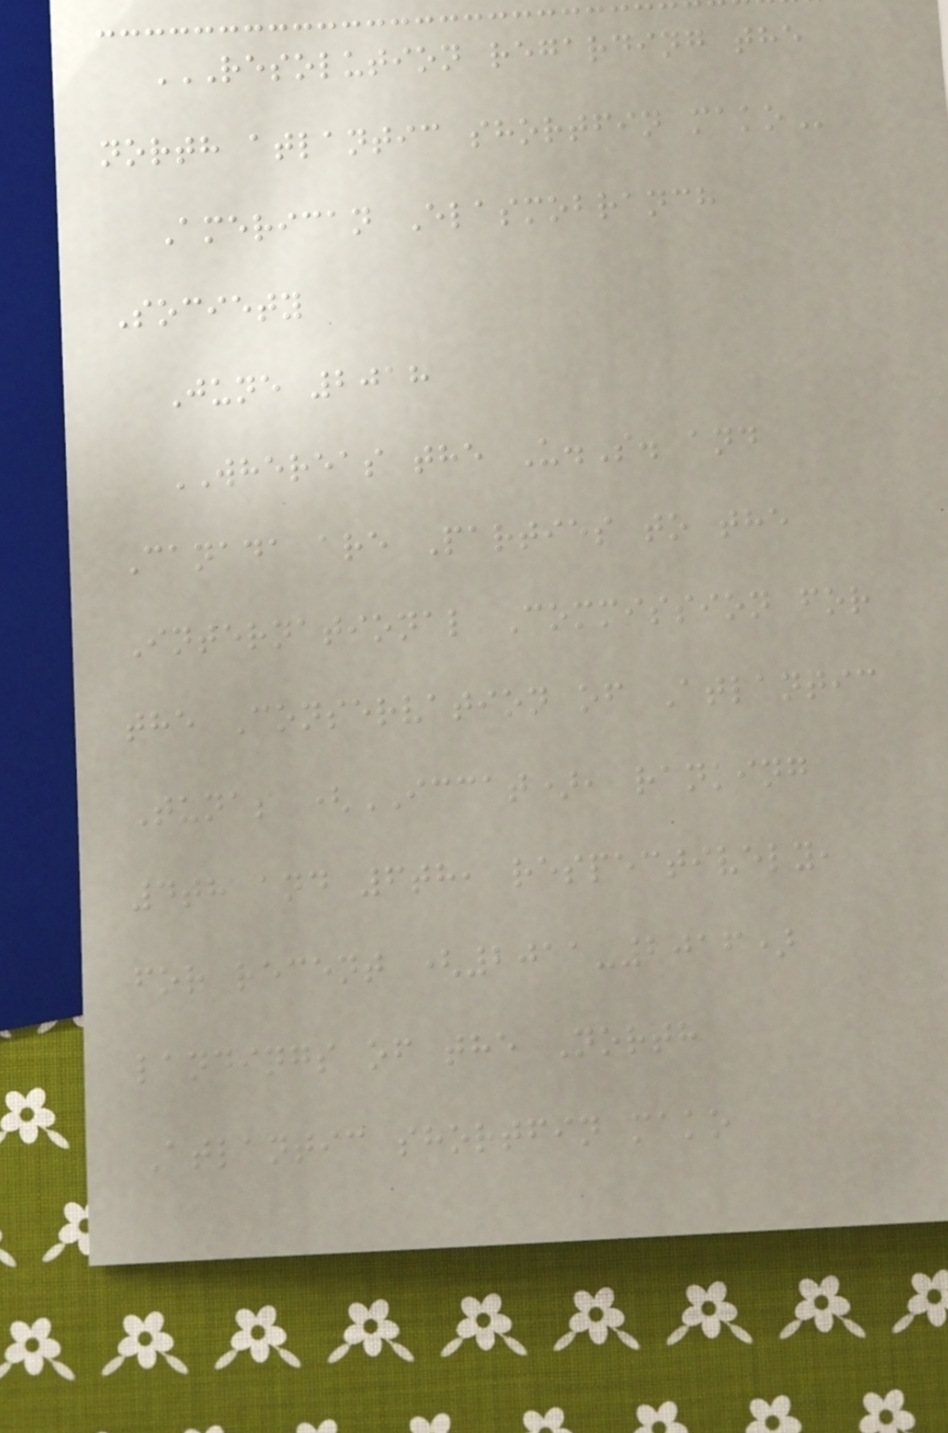RESOLUTION REGARDING THE
NORTH ATLANTIC SHORTFIN MAKO
American Elasmobranch
Society
June 2018
WHEREAS the U.S. and
Canada are Parties to the
International Commission for
the Conservation of Atlantic
Tunas (ICCAT), ranking
4th and 6th, respectively,
for recent (2011-2016)
landings of the North
Atlantic shortfin mako
